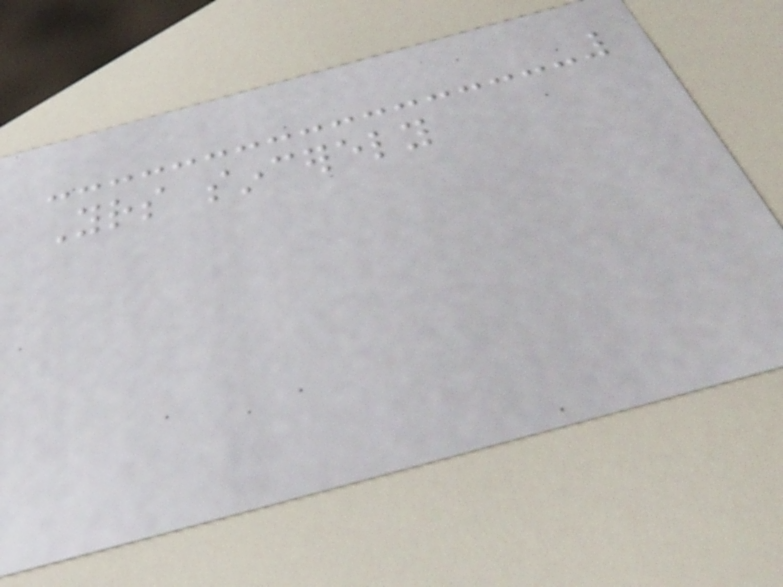Yours sincerely
